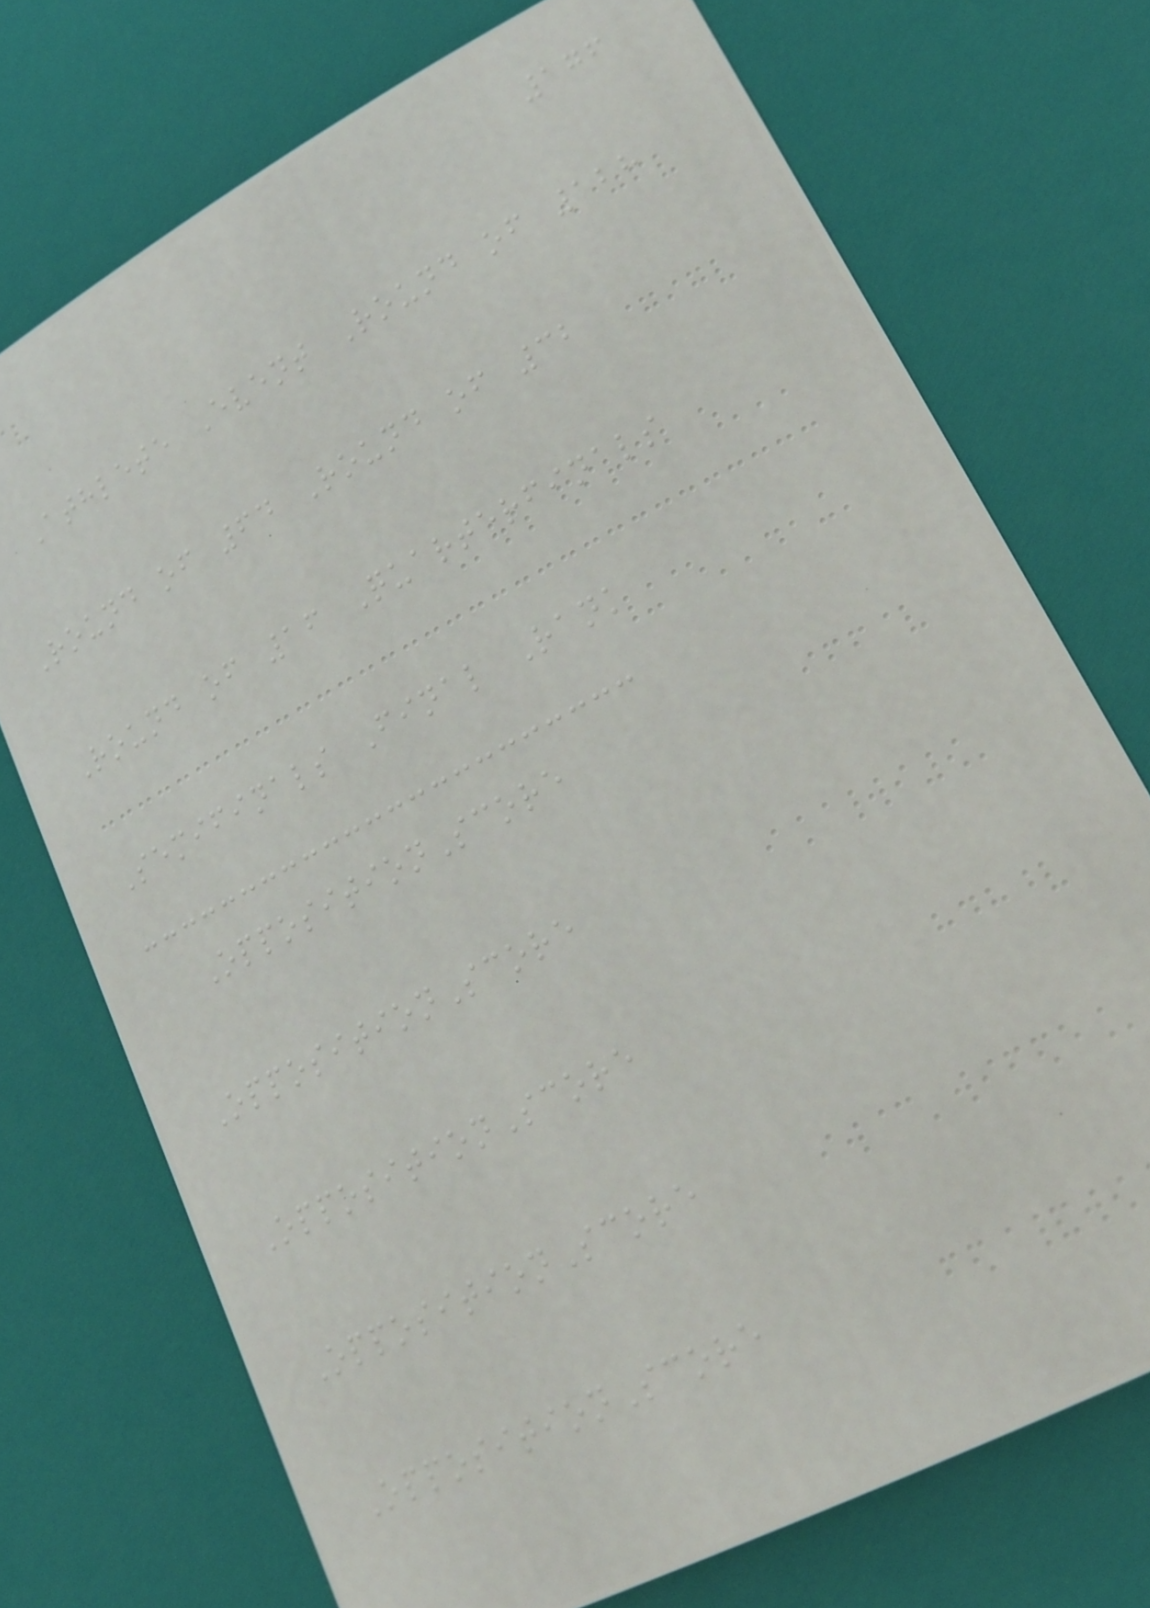176
Athlete Event Round of 128
Round of 64 Round of 32
Round of 16 Quarterfinals
Semifinals Final Rank
OppositionScore
OppositionScore
OppositionScore
OppositionScore
OppositionScore
